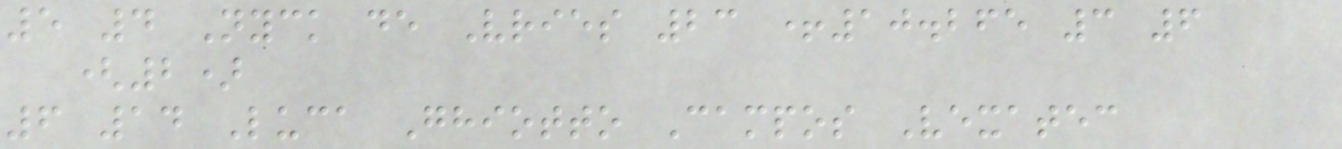5 4 Nyck de Vries 23 +10.265 3 6
(2)
6 14 Luca Ghiotto Campos Vexatec
